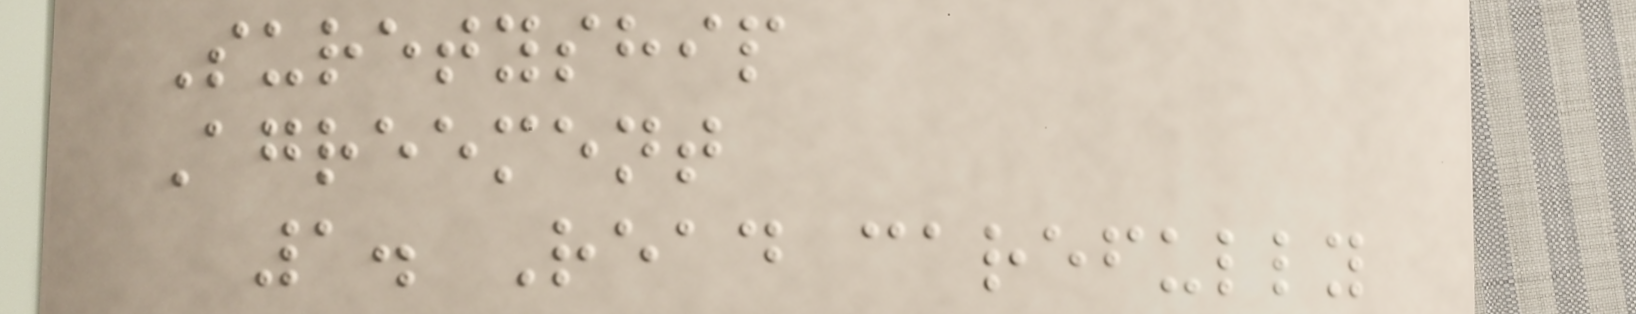Suretyship
Agreement
1. Read carefully
